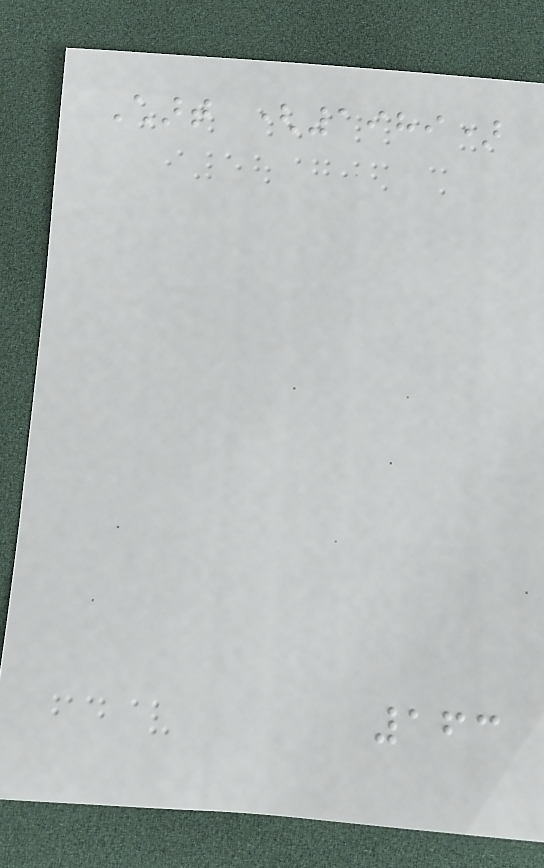Chart (1989)
163
